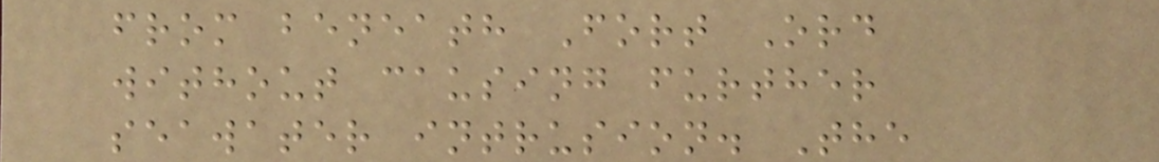from beneath Fort Ord
without causing further
seawater intrusion. The
